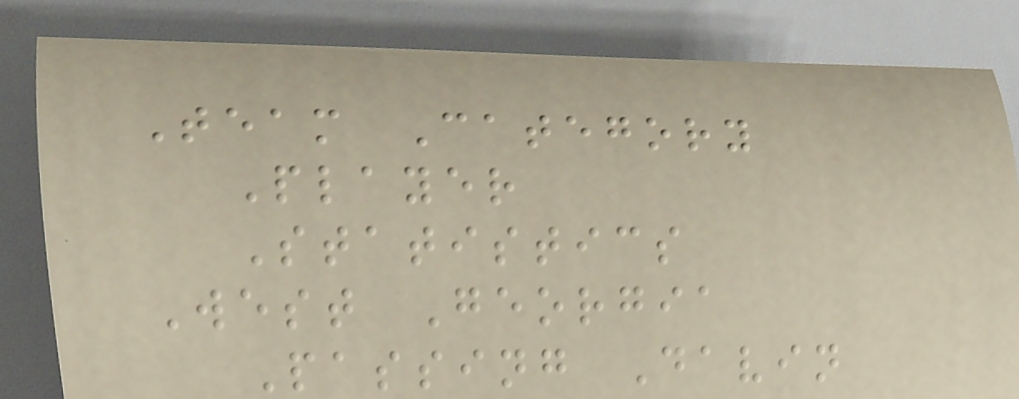Team Category
Player
Statistics
West Georgia
Passing Davin
